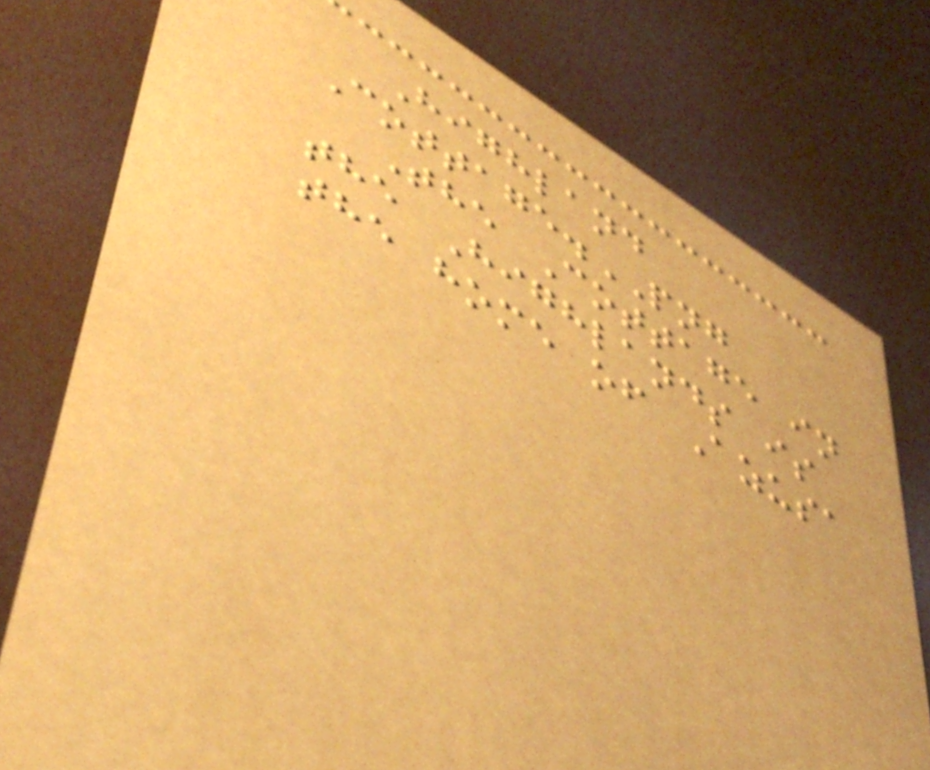Highland
Cottage.PNG
The Cottage in
the Highlands is
the home of Azusa
